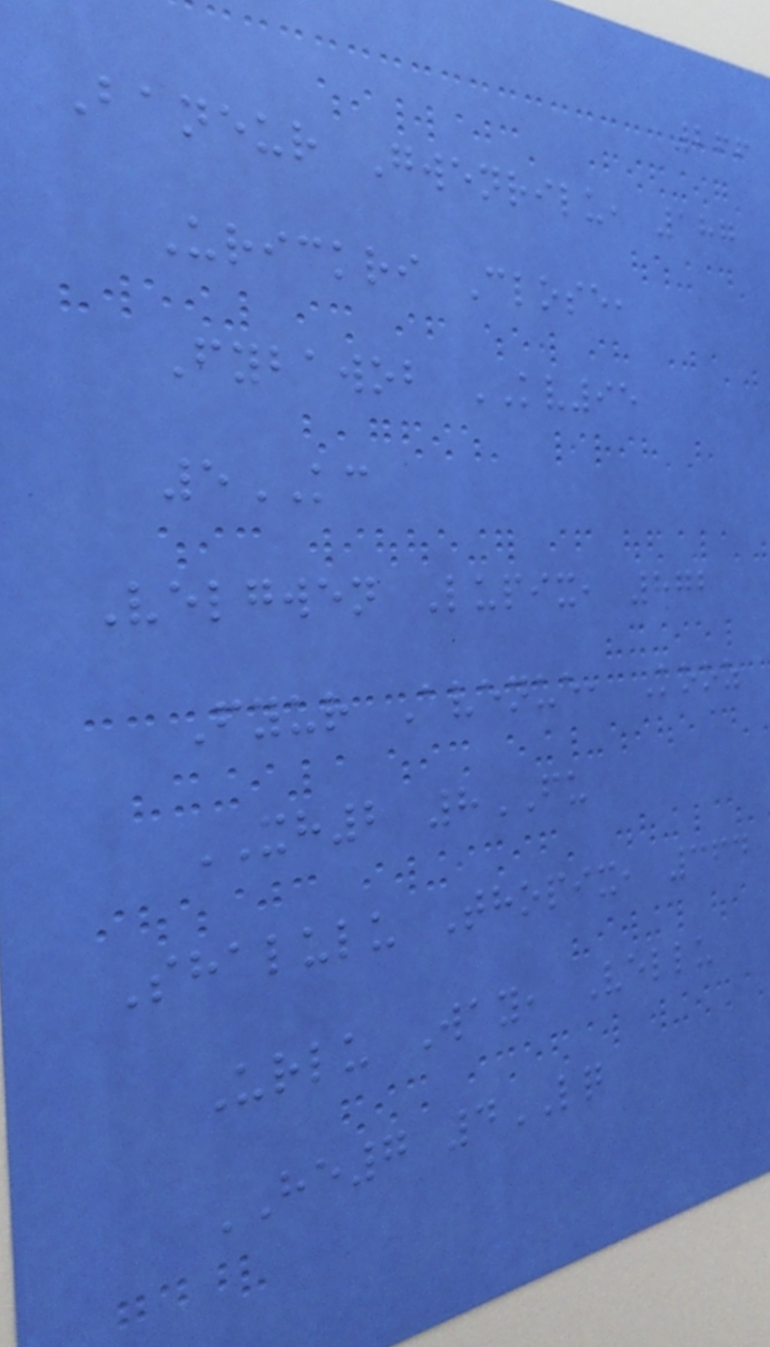266
Baneur Gwenrilu, 187
Urickri Close,
Fybawob KV95
5KC
Velgwen Lupix, 872
Fyur Avenue, Kooz
XH2 8FU
Shalulu Thopix, 364
Urlu Way, Vellu
HE7 4LQ
